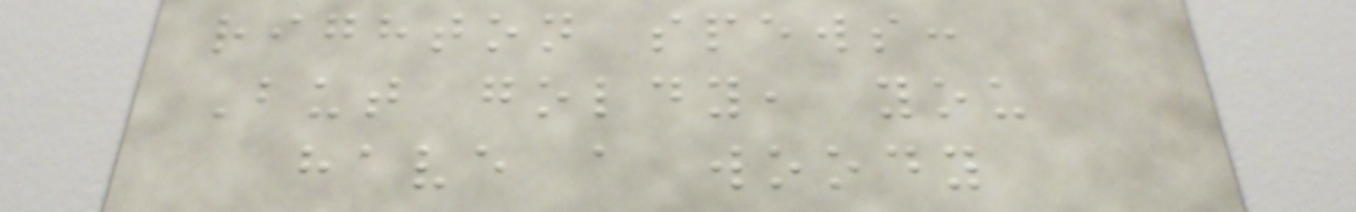righton spews:
But goldy, you
have a woody
